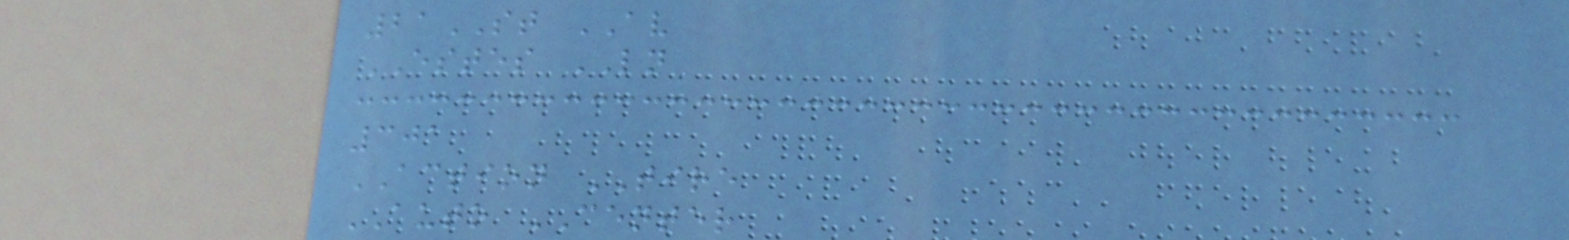21ST AV
ESTES LN
301
ACTION TIRE
AUTO CENTER
